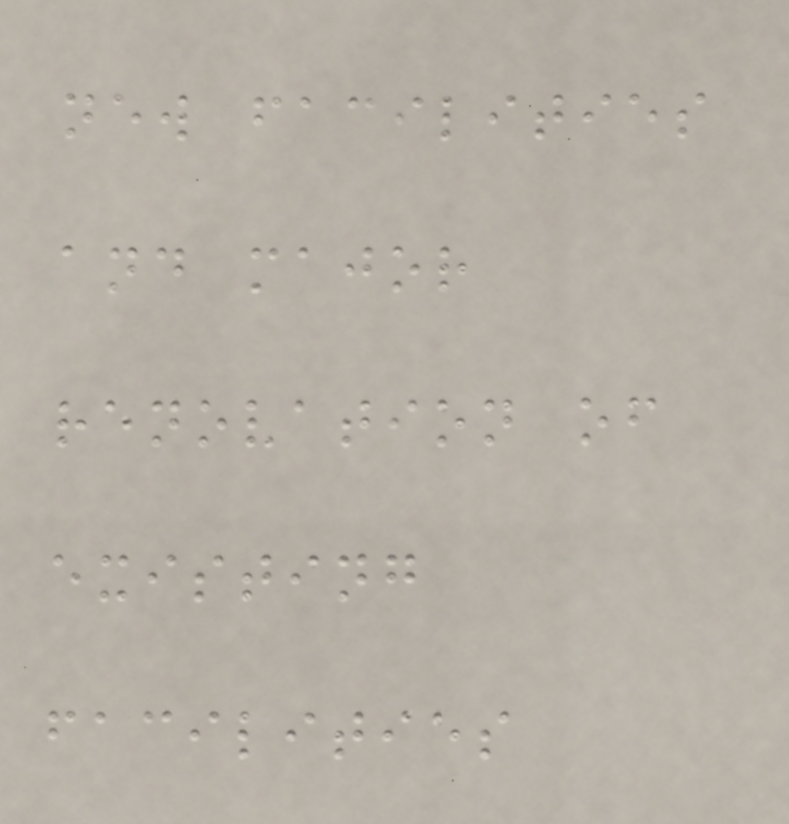new facilities
and major
renovation of
existing
facilities
